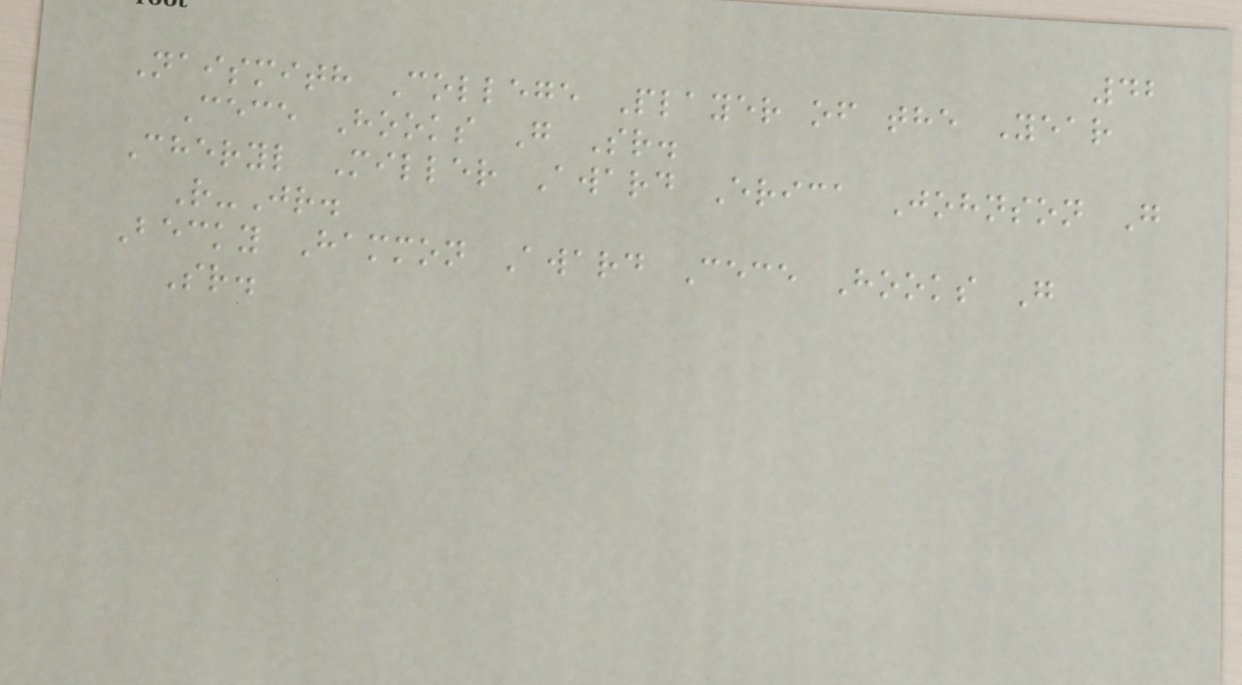42
Naismith College Player of the Year
Cece Hooks G Sr.
Cheryl Miller Award Erica Johnson G
R-Jr.
Becky Hammon Award Cece Hooks G
Sr.
